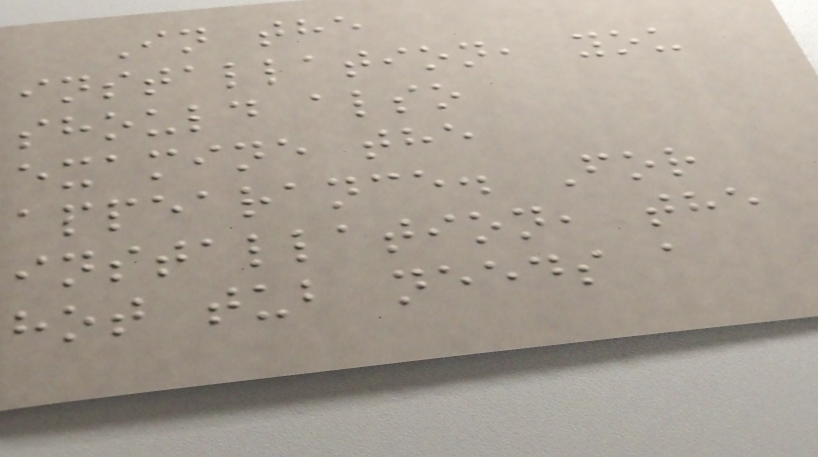In the
installation, you
should also
examine the
appearance. For
installation, the
hot tub needs a
